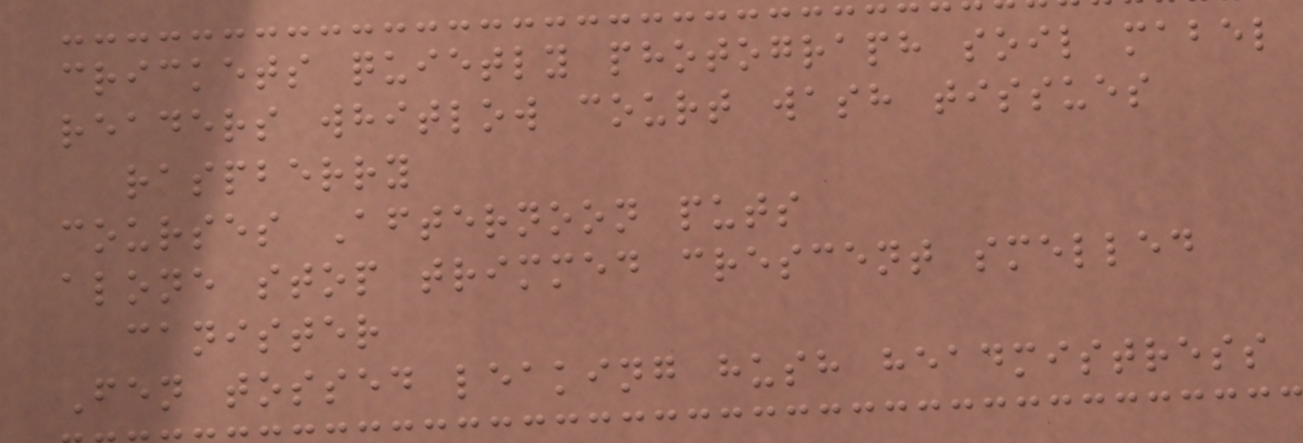crickets quietly photograph soil mabel
readers whitlow court wash tissues
raspberry
courses Afternoon puts
alone stop trimmed crescent smelled
canister
Fen tossed leaking hush headmistress
